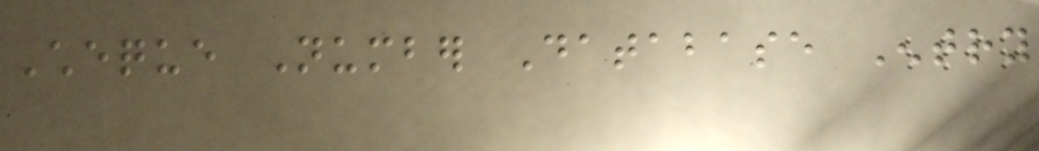Cheque Number Database Entry
